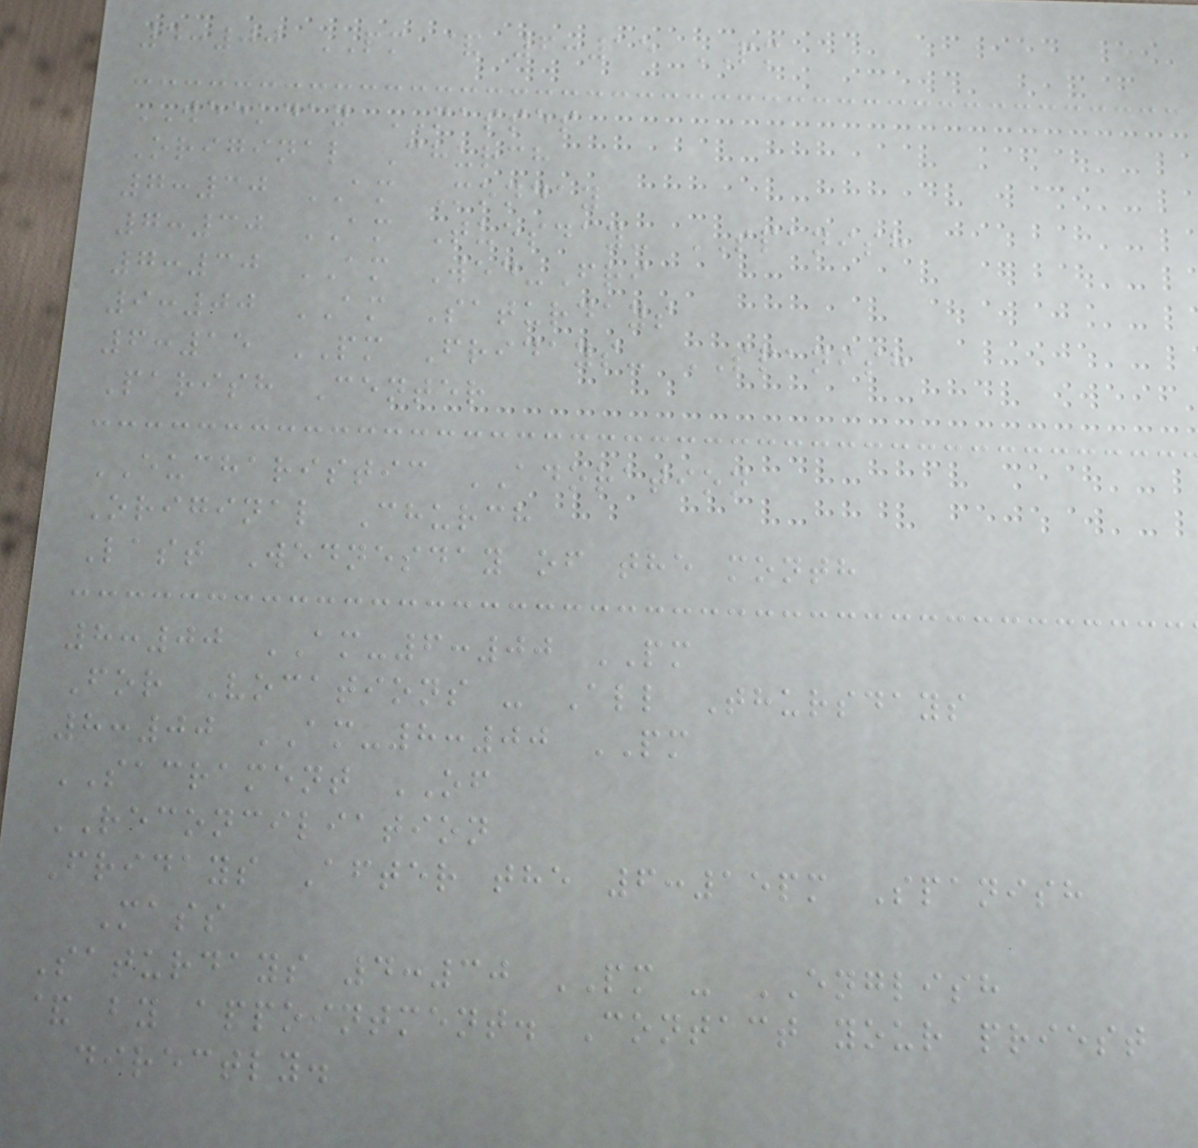4:00 PM & 6:15 PM
WEEKDAY MASSES
Original Church
7:30 AM Monday
7:30 AM Tuesday- SPANISH
7:30 AM Wed-Fri
9:00 AM Saturdays
6:15 PM Fridays- SPANISH
Parish Center
EUCHARISTIC ADORATION
Original Church
Last Wednesday of the month
8:00 AM-6:00 PM
For Vocations - All Thursdays
8:00 AM-8:00 PM
SACRAMENT OF
RECONCILIATION
Fridays After the 6:15pm Spanish
Mass
Saturdays 4:30 PM - ENGLISH
& by appointment. Contact your priest
directly.
